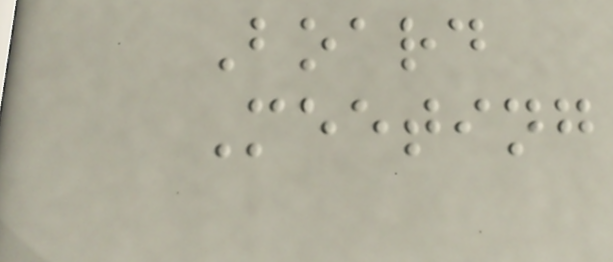Board
Meeting
